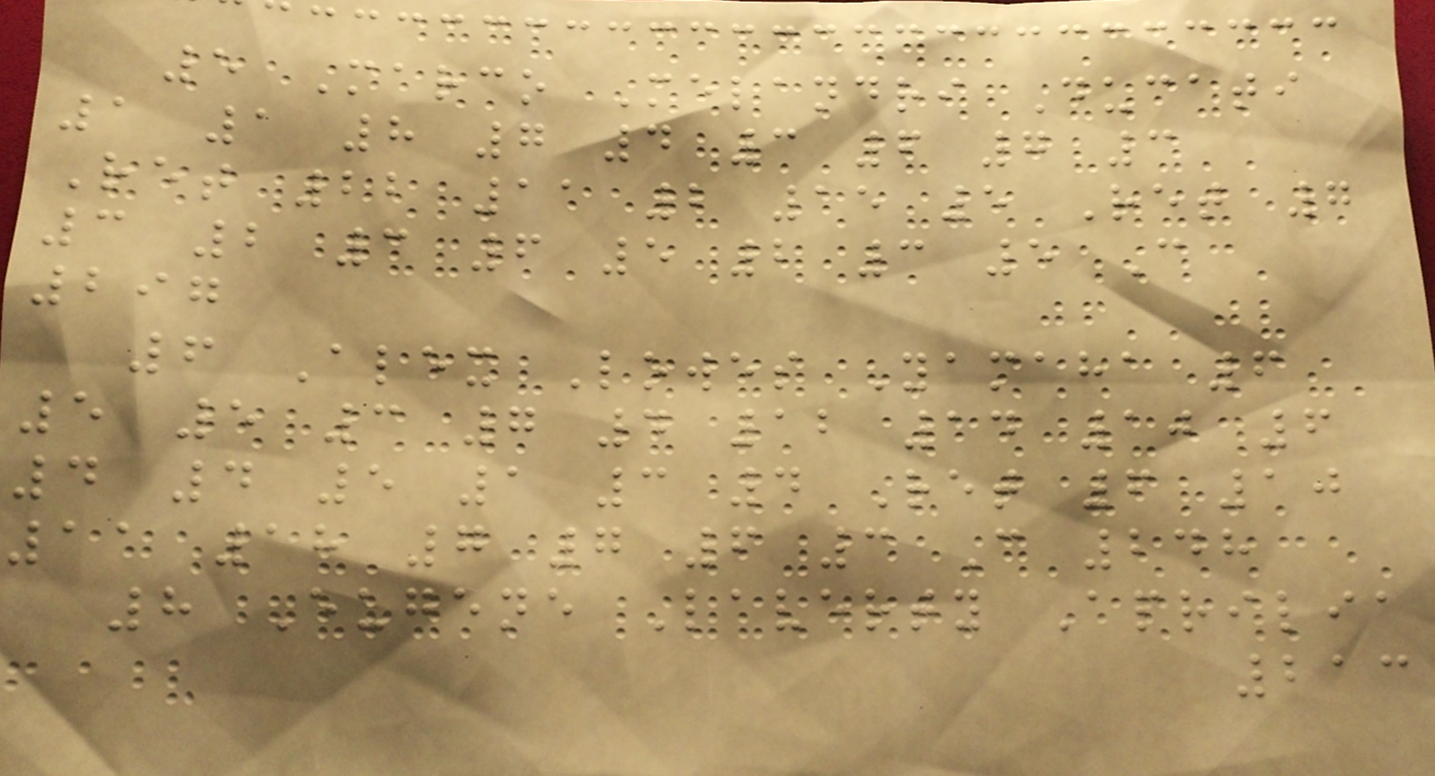5 Marco Melandri Ducati
1 1 8 7 4 3 6 7 3
Ret 22 11 2 15 5 Ret 7
3 2 3 6 5 2 3 5 C
297
6 Alex Lowes Yamaha 6
5 5 3 7 4 12 14 10 6
4 4 5 1 3 4 Ret 6 10
11 18 7 7 6 3 C 248
8 Eugene Laverty Aprilia
213
